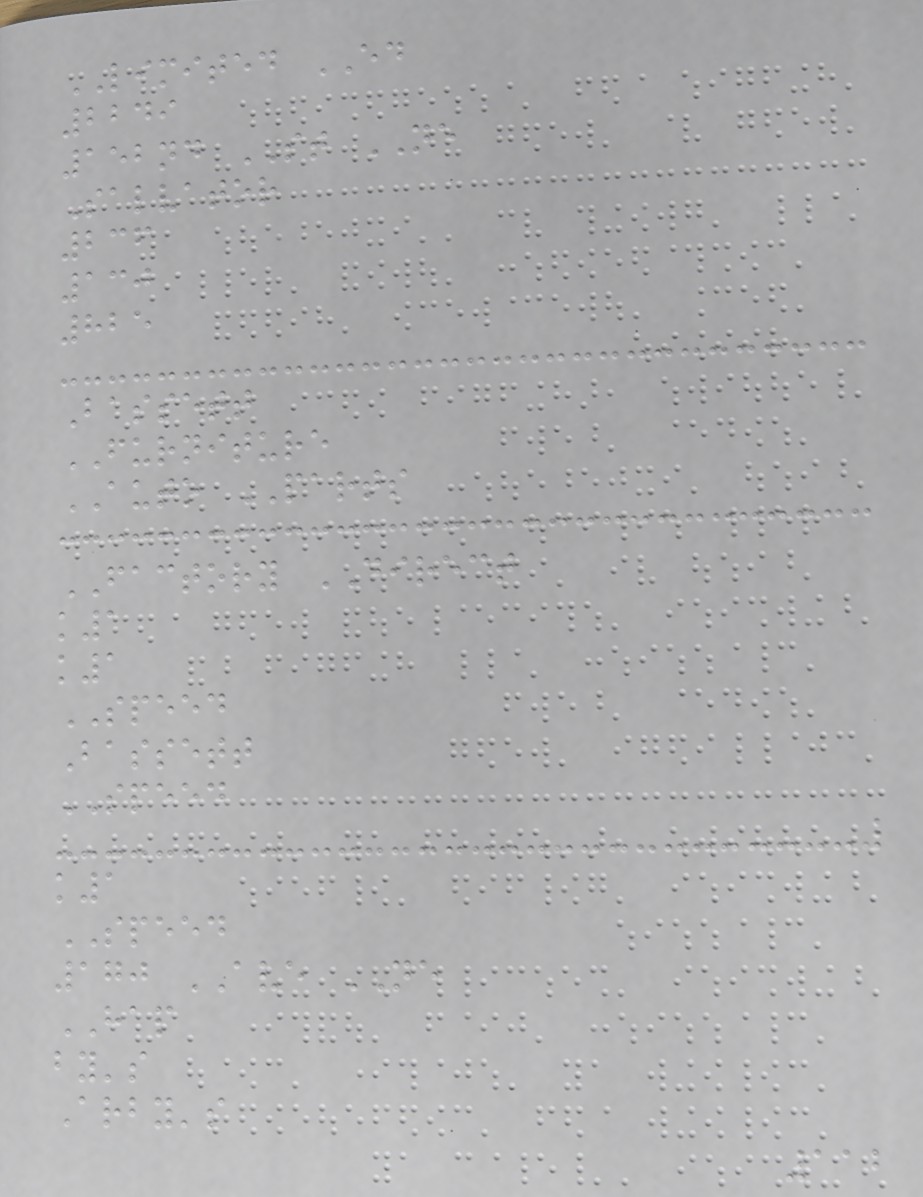LIMITED ED
2249
152nd ST NE
Salvator
236
130
825
Bassett
FURNITURE
AUTO PARTS
FACTORY DIRECT
k1
k1
SPEED
Bassett
SPEED
k1
SPEED
170 AVE NE
HAP
by's
Arby's
112
